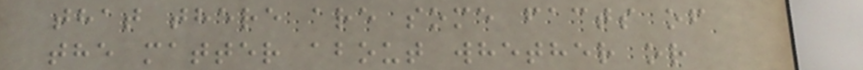that there are some facts of
the matter about whether or
